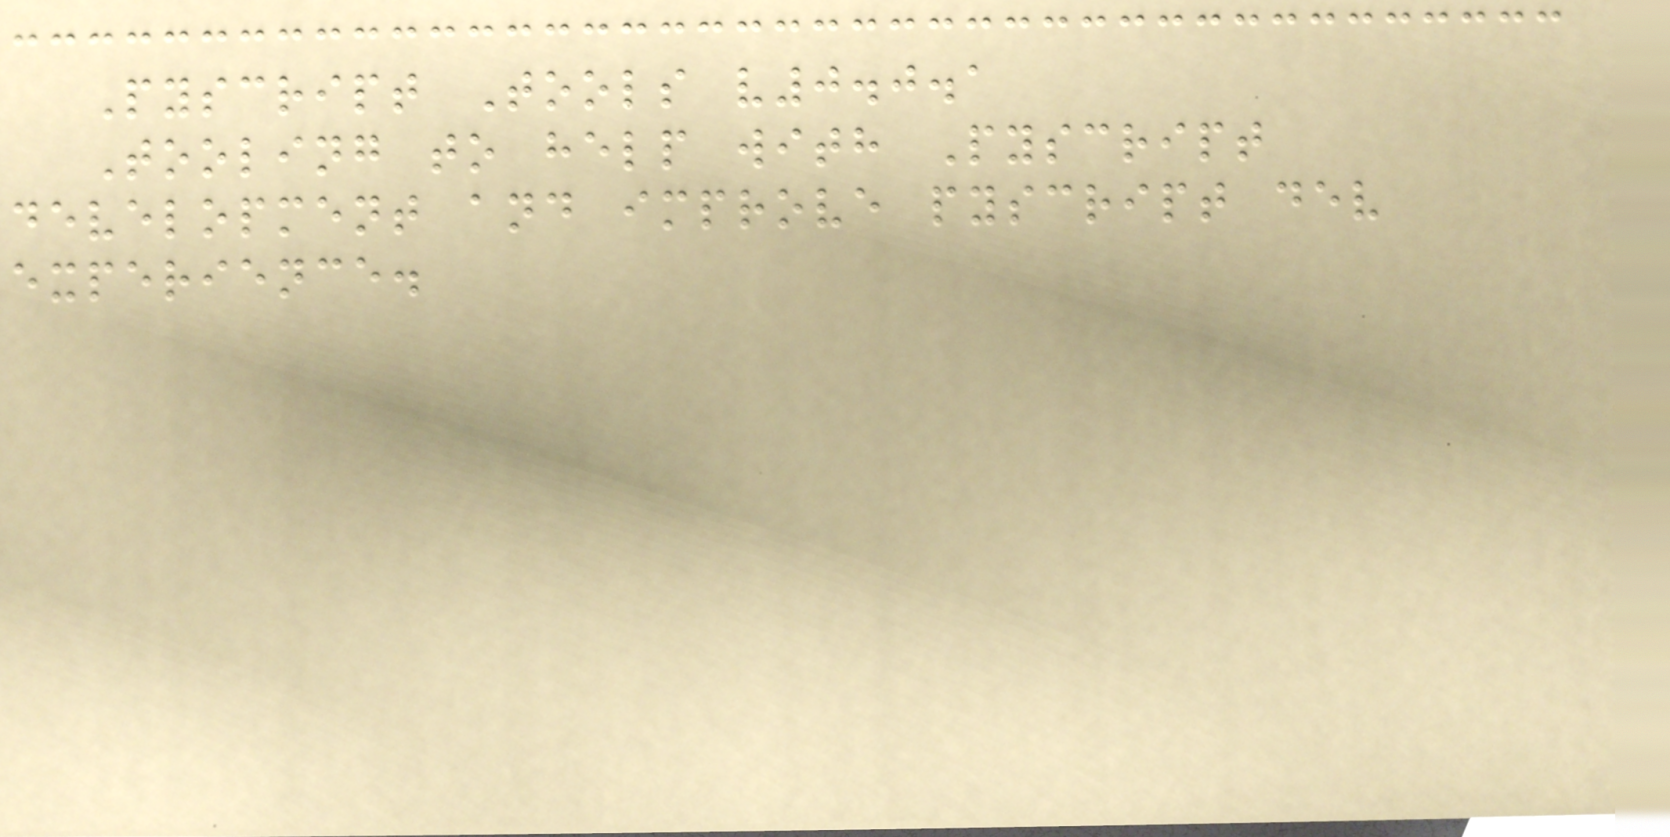Pyscript Tools v0.0.1
Tooling to help with Pyscript
development and improve pyscript dev
experience.
